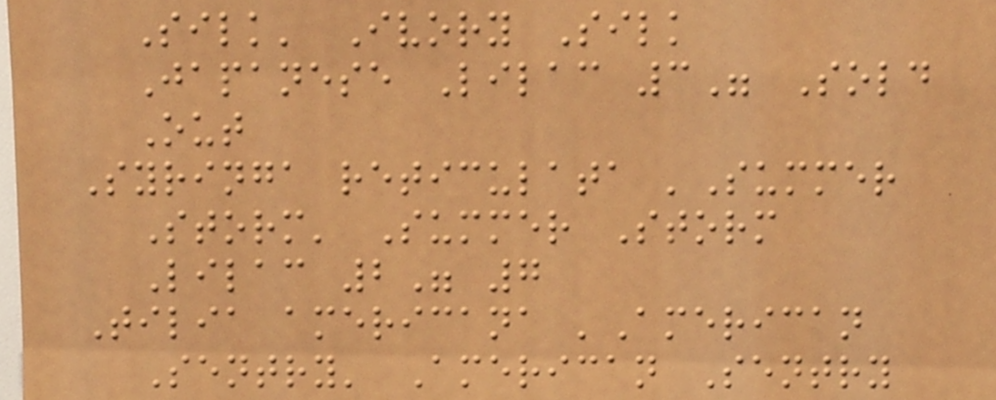Silk' Ivory Silk
Japanese Lilac 3" Sold
Out
Syringa reticulata 'Summer
Storm' Summer Storm
Lilac 2" 7
Tilia americana 'American
Sentry' American Sentry
